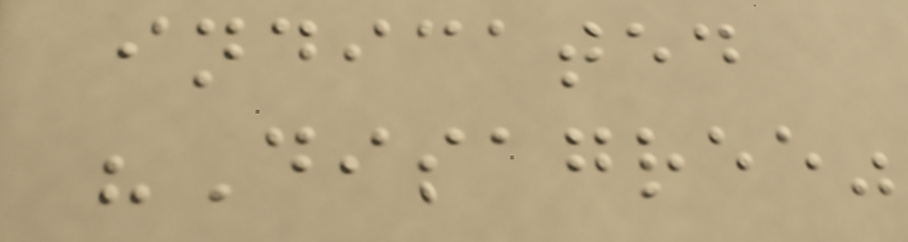indicated
"Disagree"
